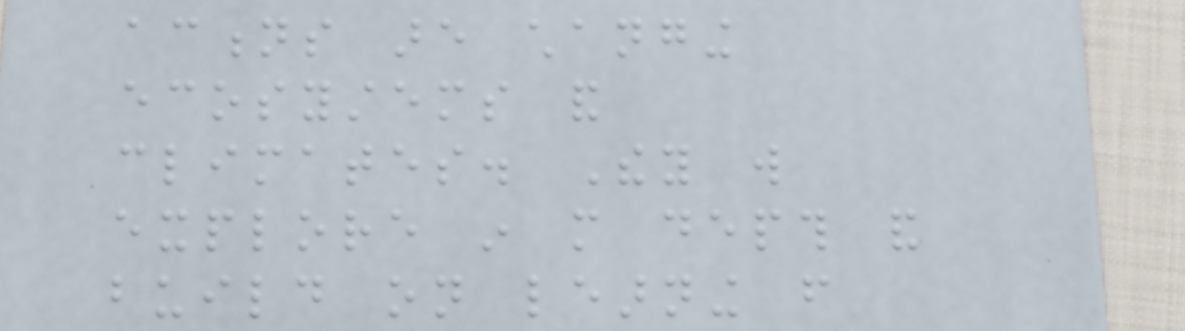actions are changing
ecosystems and
climates. They will
explore in more depth and
build on learning from
